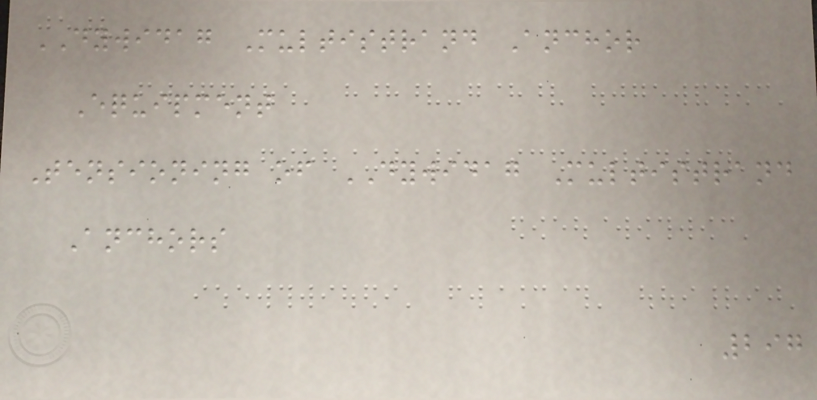DYWIDAG Multistrand Anchor
Equipment
Tensioning of DYWIDAG Multistrand
Anchors
297
